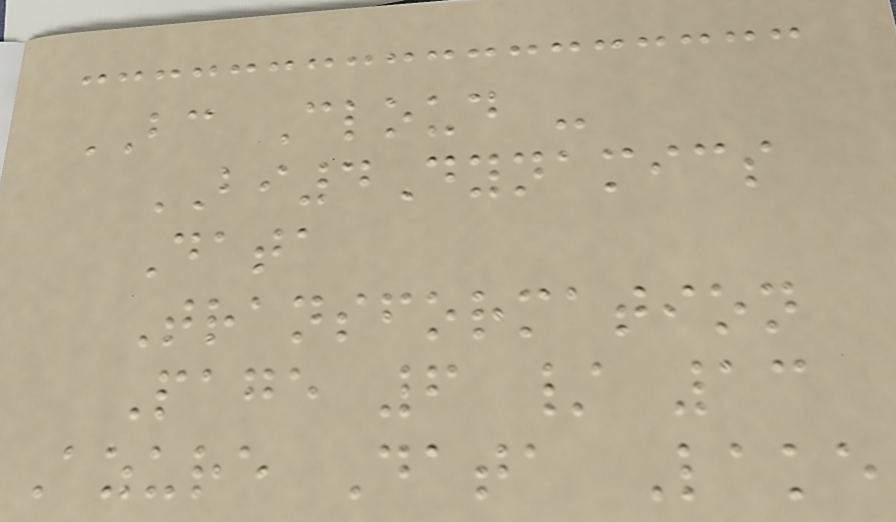BC Cloud -
BI4Dynamics
Data
Transformation
Page 6 / 13
Azure Data Lake
